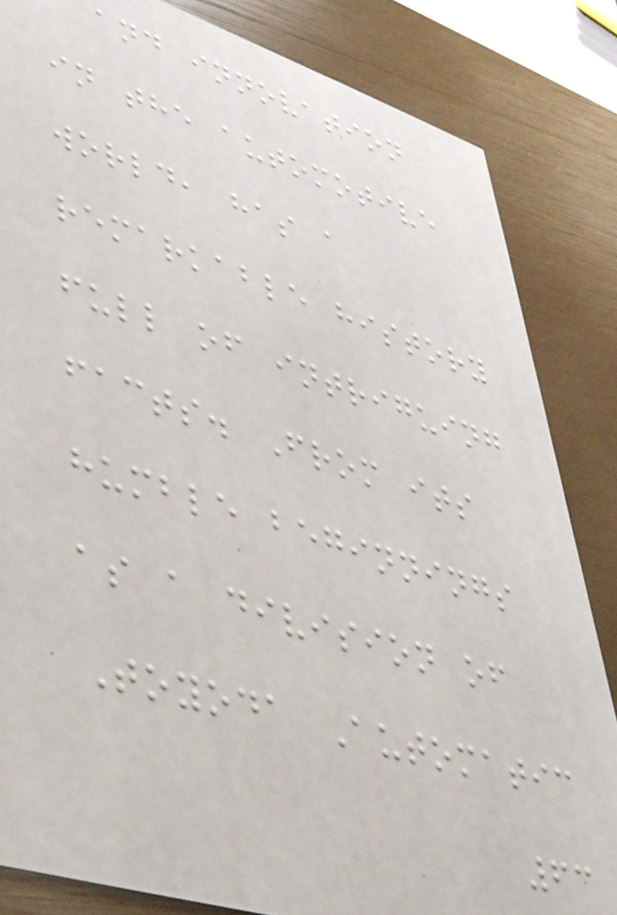and innovation
in the automotive
world, has a
remarkable history
full of intriguing
facts. From its
humble beginnings
as a division of
Toyoda Automatic
63
